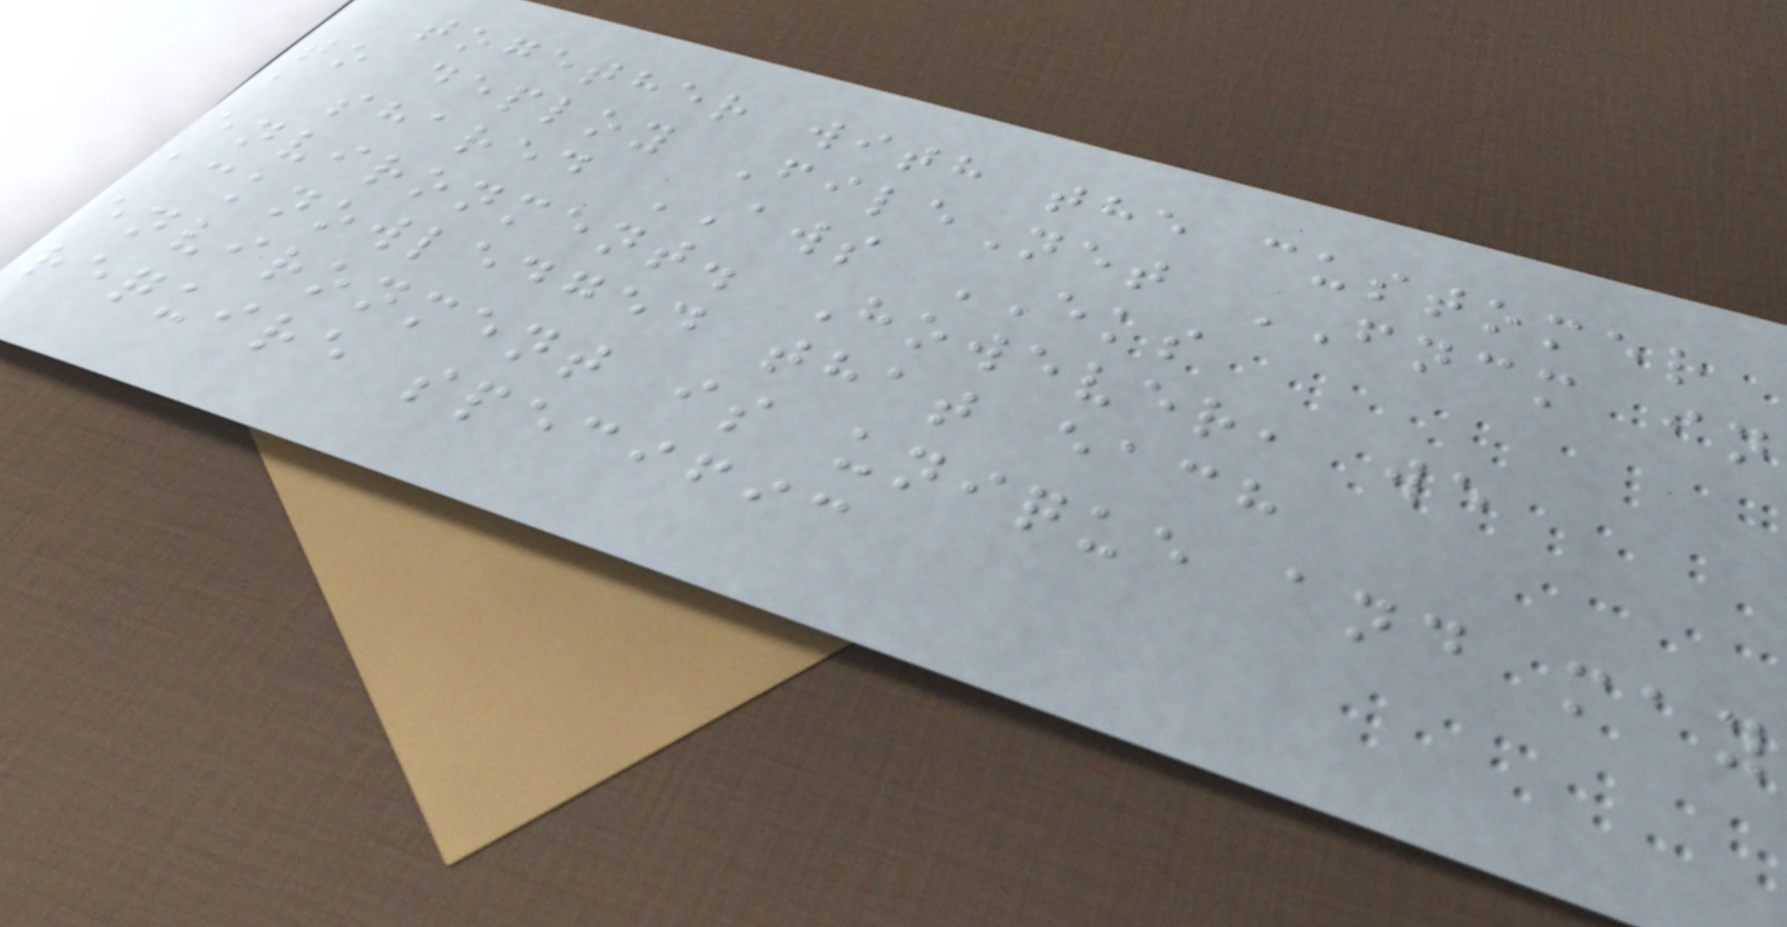together with the customer
to deploy FileNet FNCM in
a shared AWS EKS
environment. However, we
acknowledged that each
environment is unique and may
require specific
